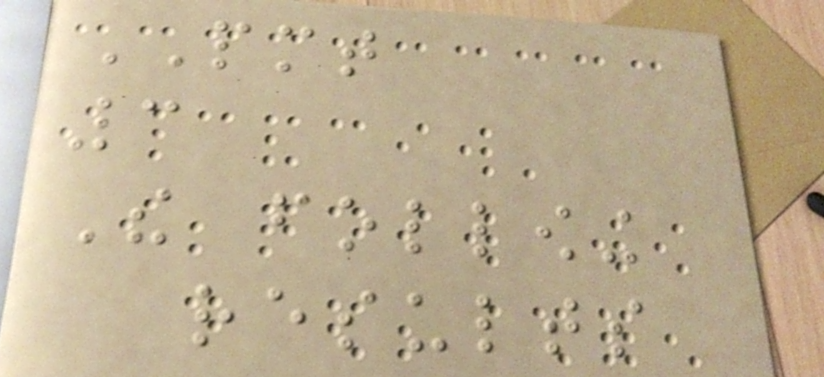PMT
3
The following
results
